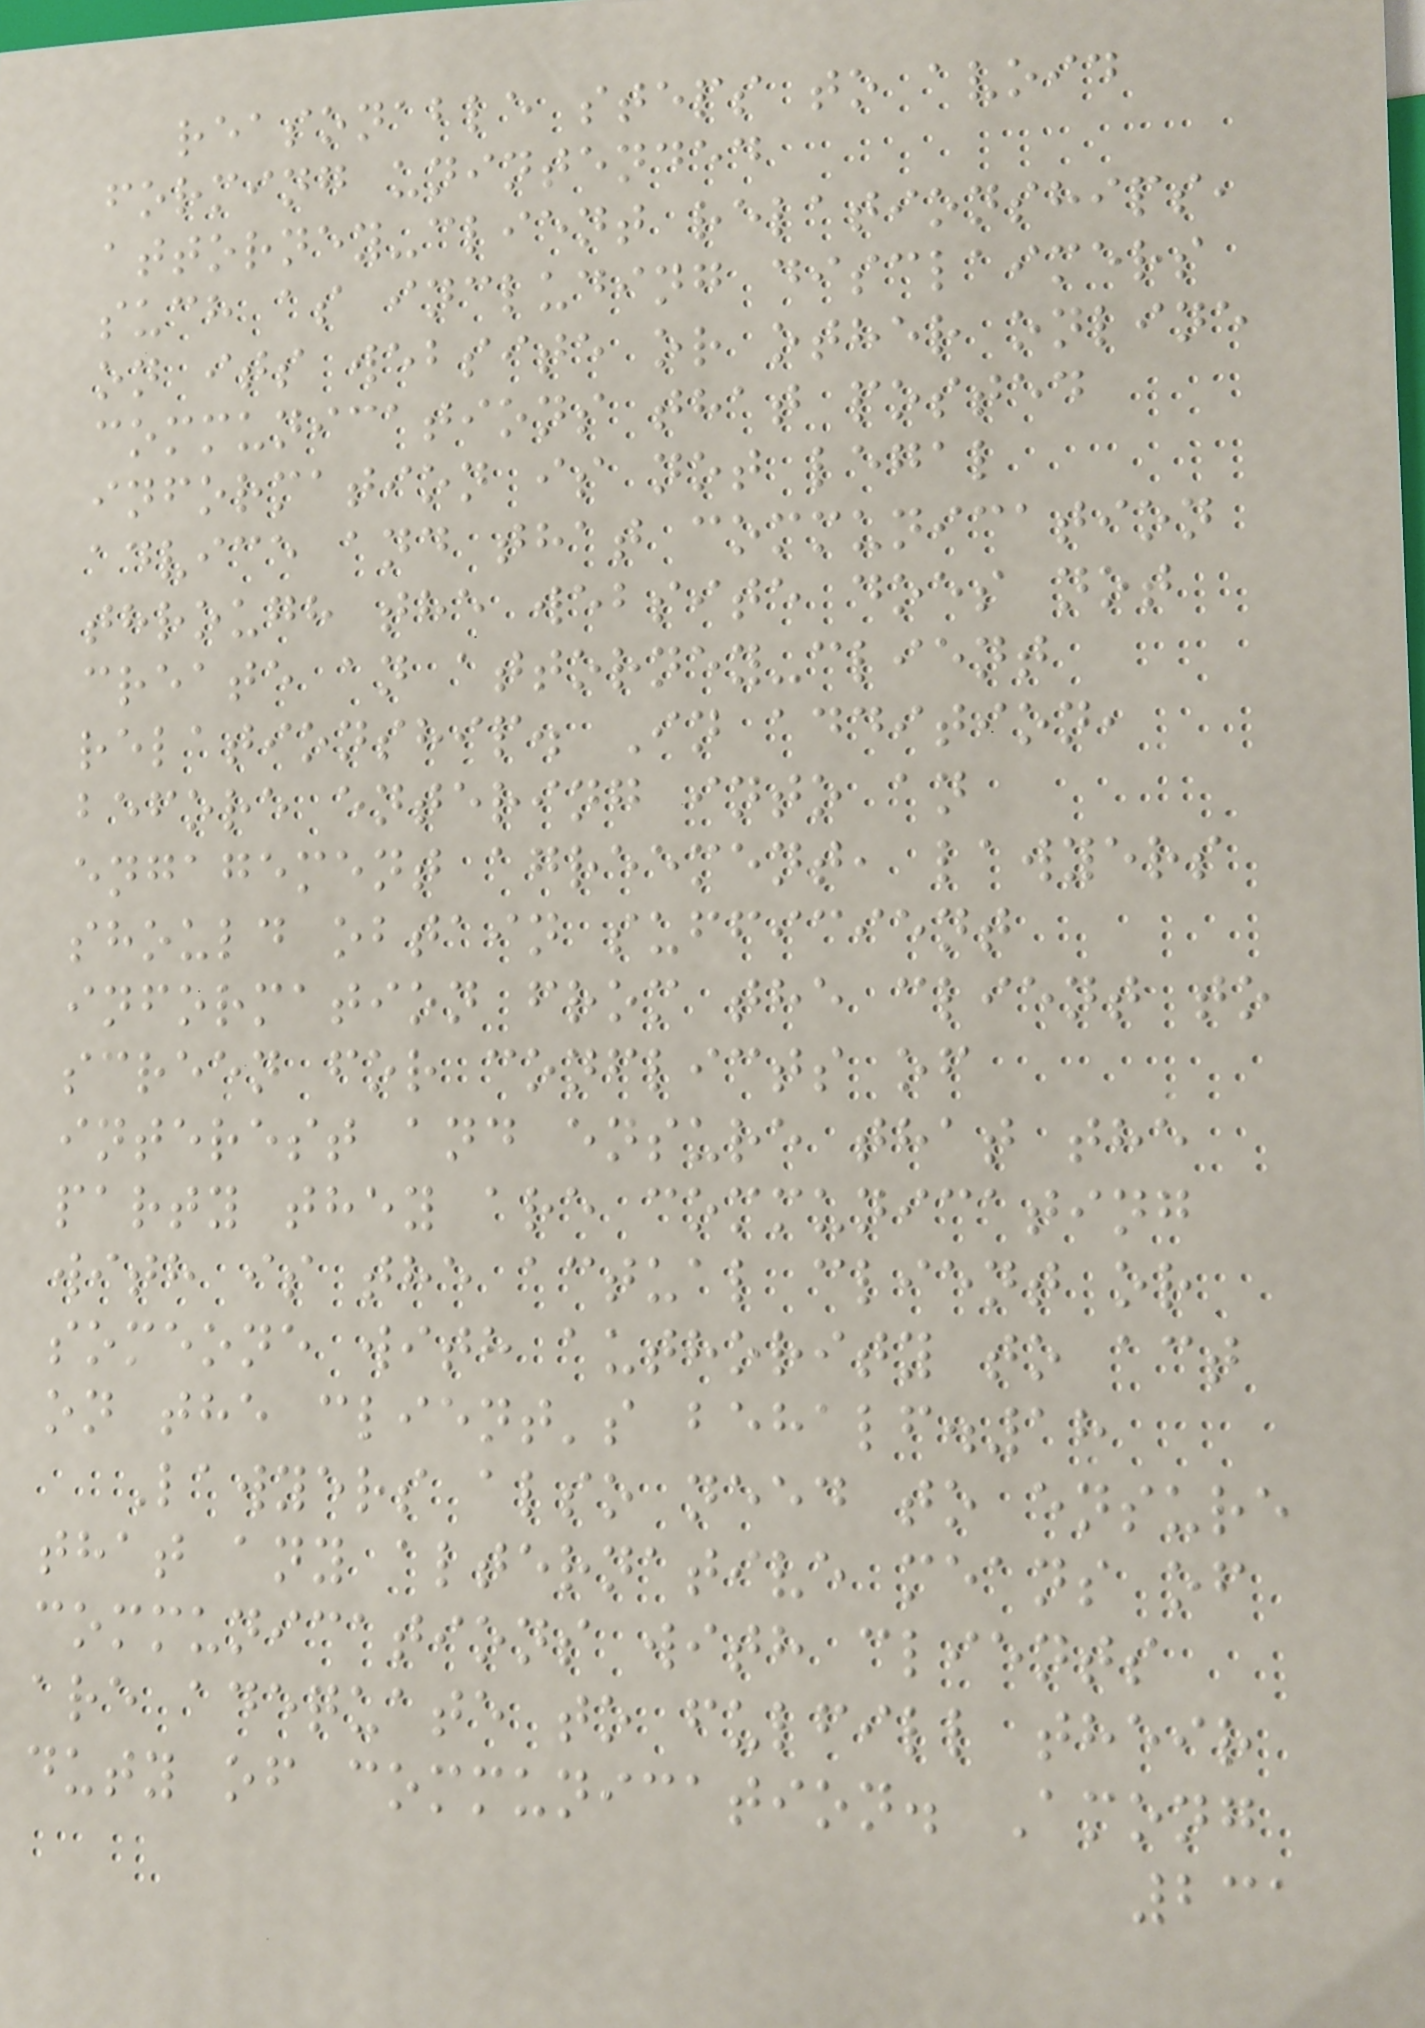reasonable steps to avoid
forming unintended
attorney-client relationships,
such as including disclaimers
on its website or other online
communications that posted
information is not legal
advice and that communication
through the website does not
create an attorney-client
relationship. In addition,
before entering into an
engagement agreement, lawyers
should obtain sufficient
information from the client to
screen for conflicts of
interest and ensure that the
party they are communicating
with is the actual client or
someone with authority to act
on the client's behalf.18
Lawyers also need to ensure
that any alternative means of
communications with clients
are adequate to fulfill their
duty of communication. Among
231
